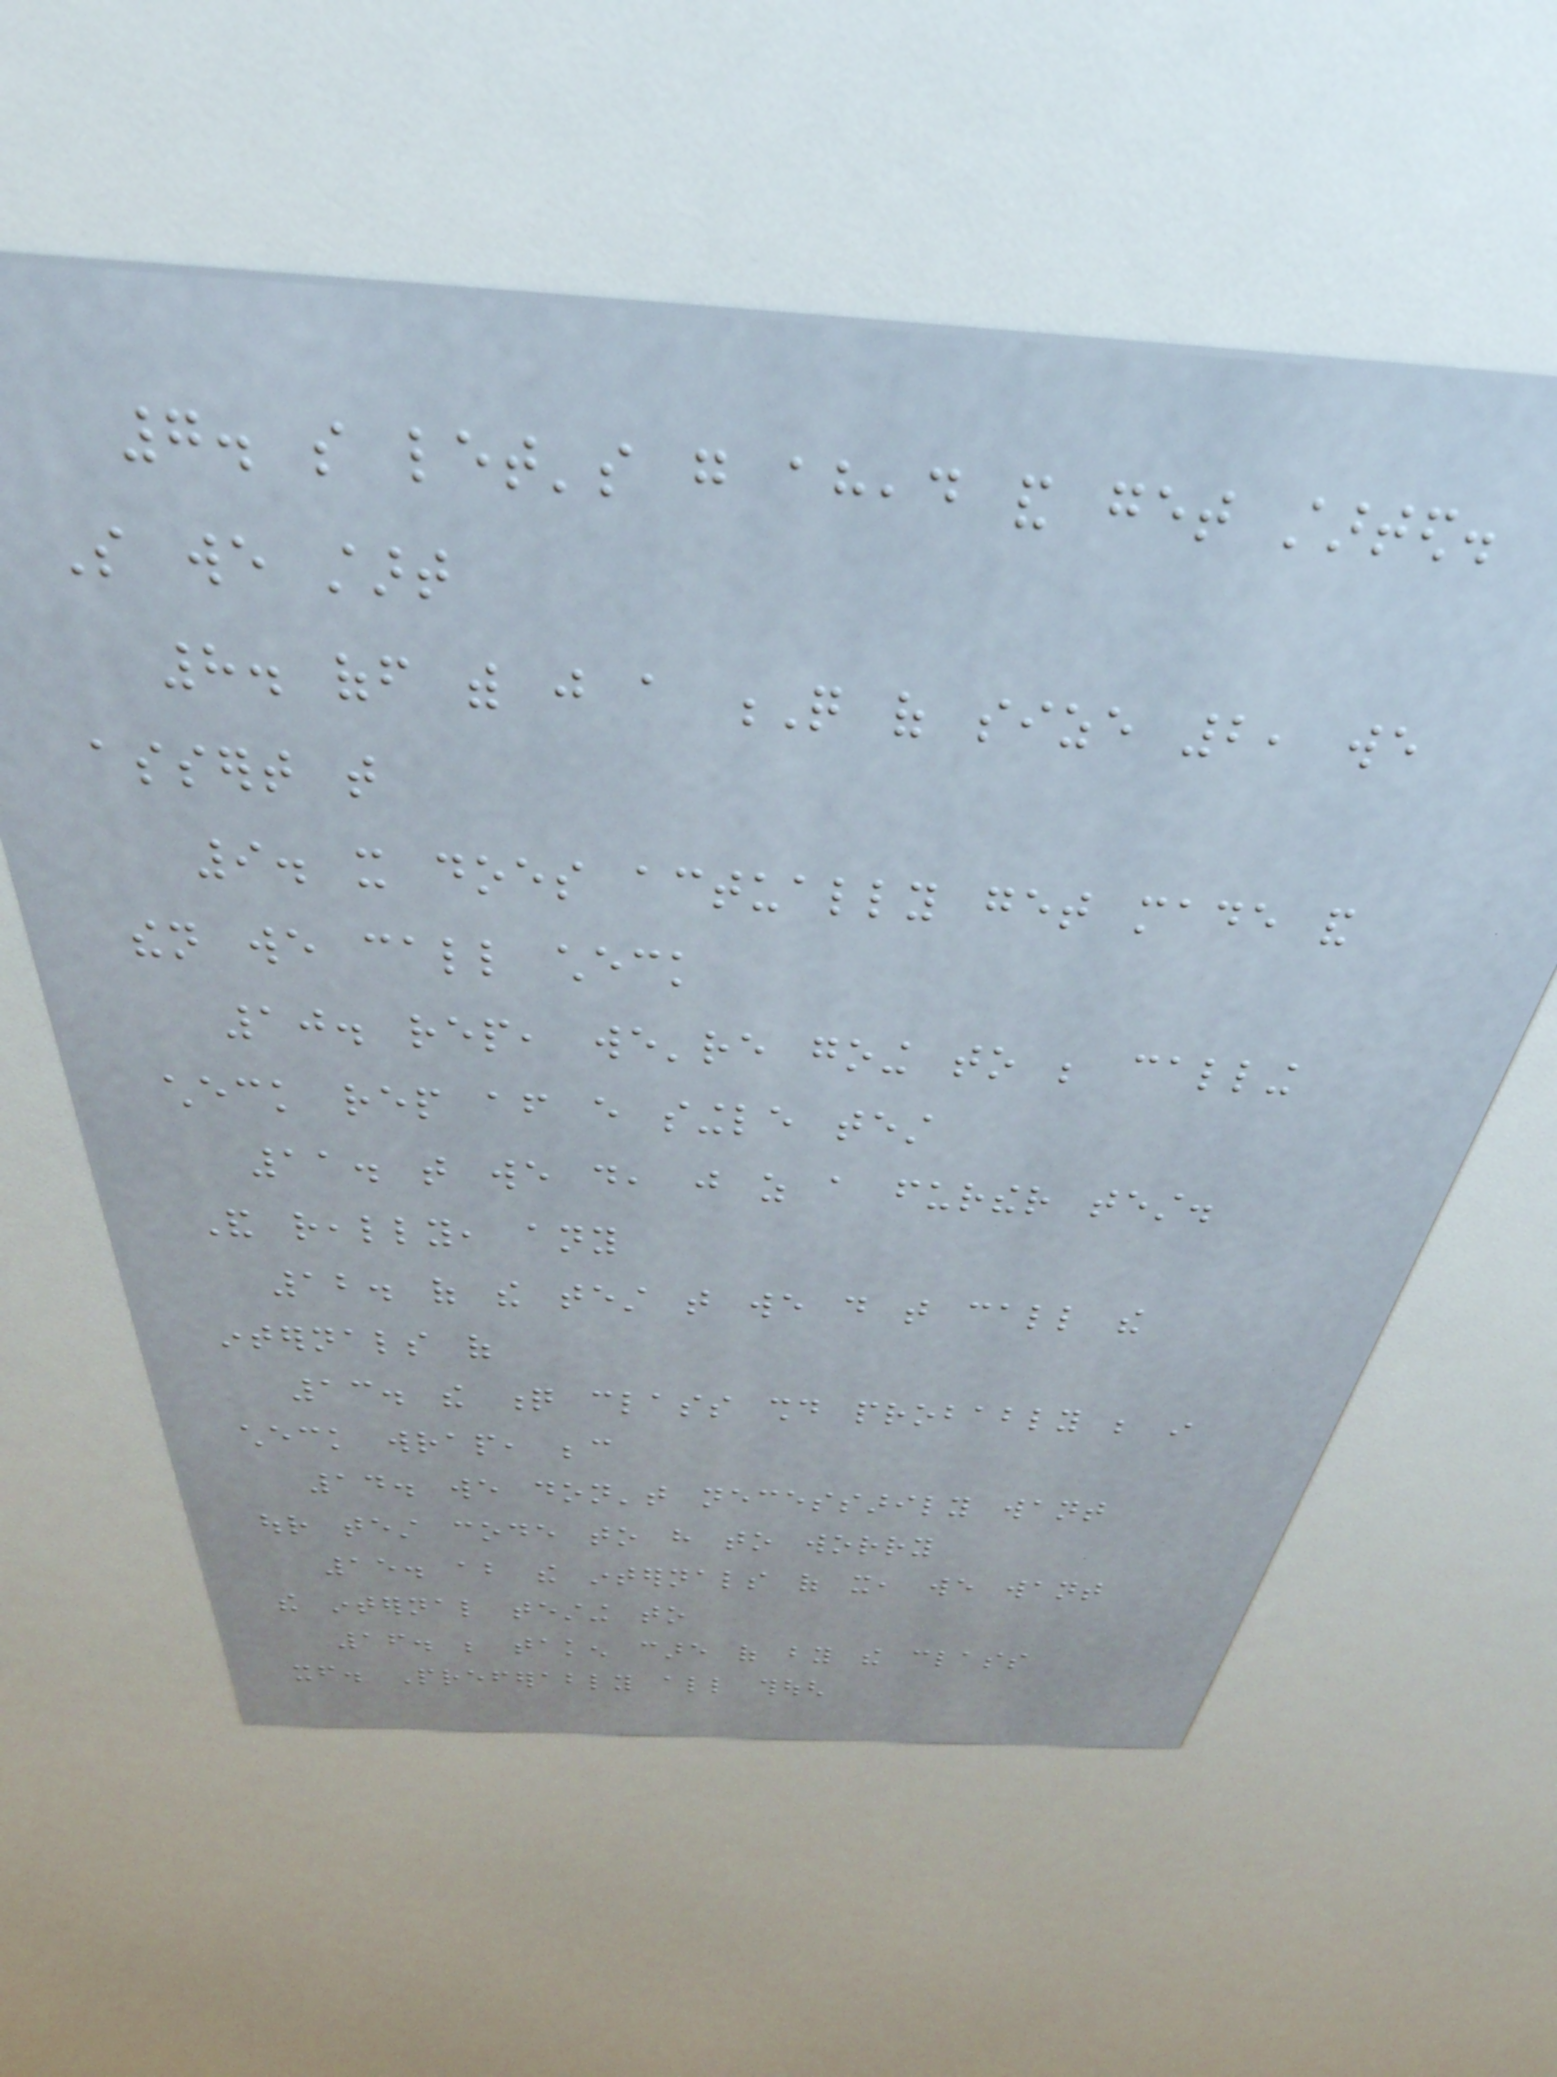7. so let's go ahead and get started.
So we start
8. off with just a Q of size 2, we
assert that
9. it does actually get made and
then we call check
10. rep, we're going to be calling
check rep after every single test
11. that we do, just as a further test.
And really, any
12. of the test that we do that call the
internals of
13. the q class should probably be in
check wrap, because
14. we don't necessarily want
our test code to have to worry
15. about the internals of it, we want
the internal testing to
16. be taken care of by the class
itself. Preferably all though
